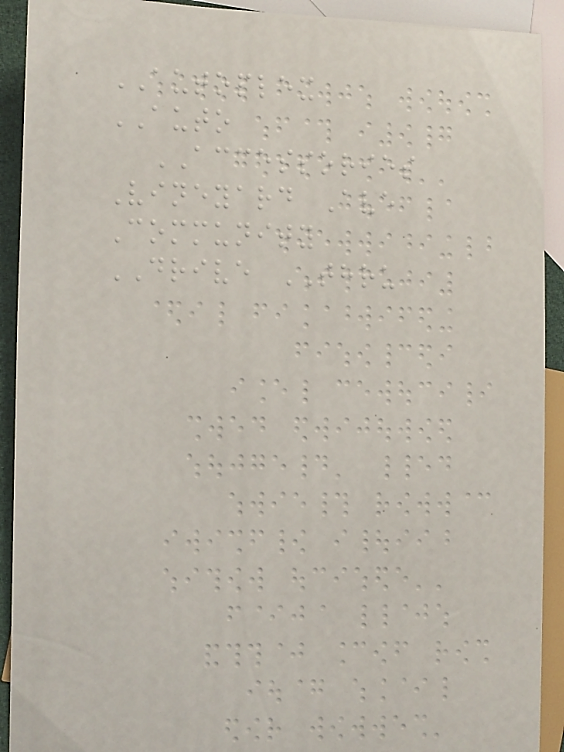AUTOPLEX
AUTO
ACCESSORIES
Vineyard Ave
Community
DRIVE THRU
